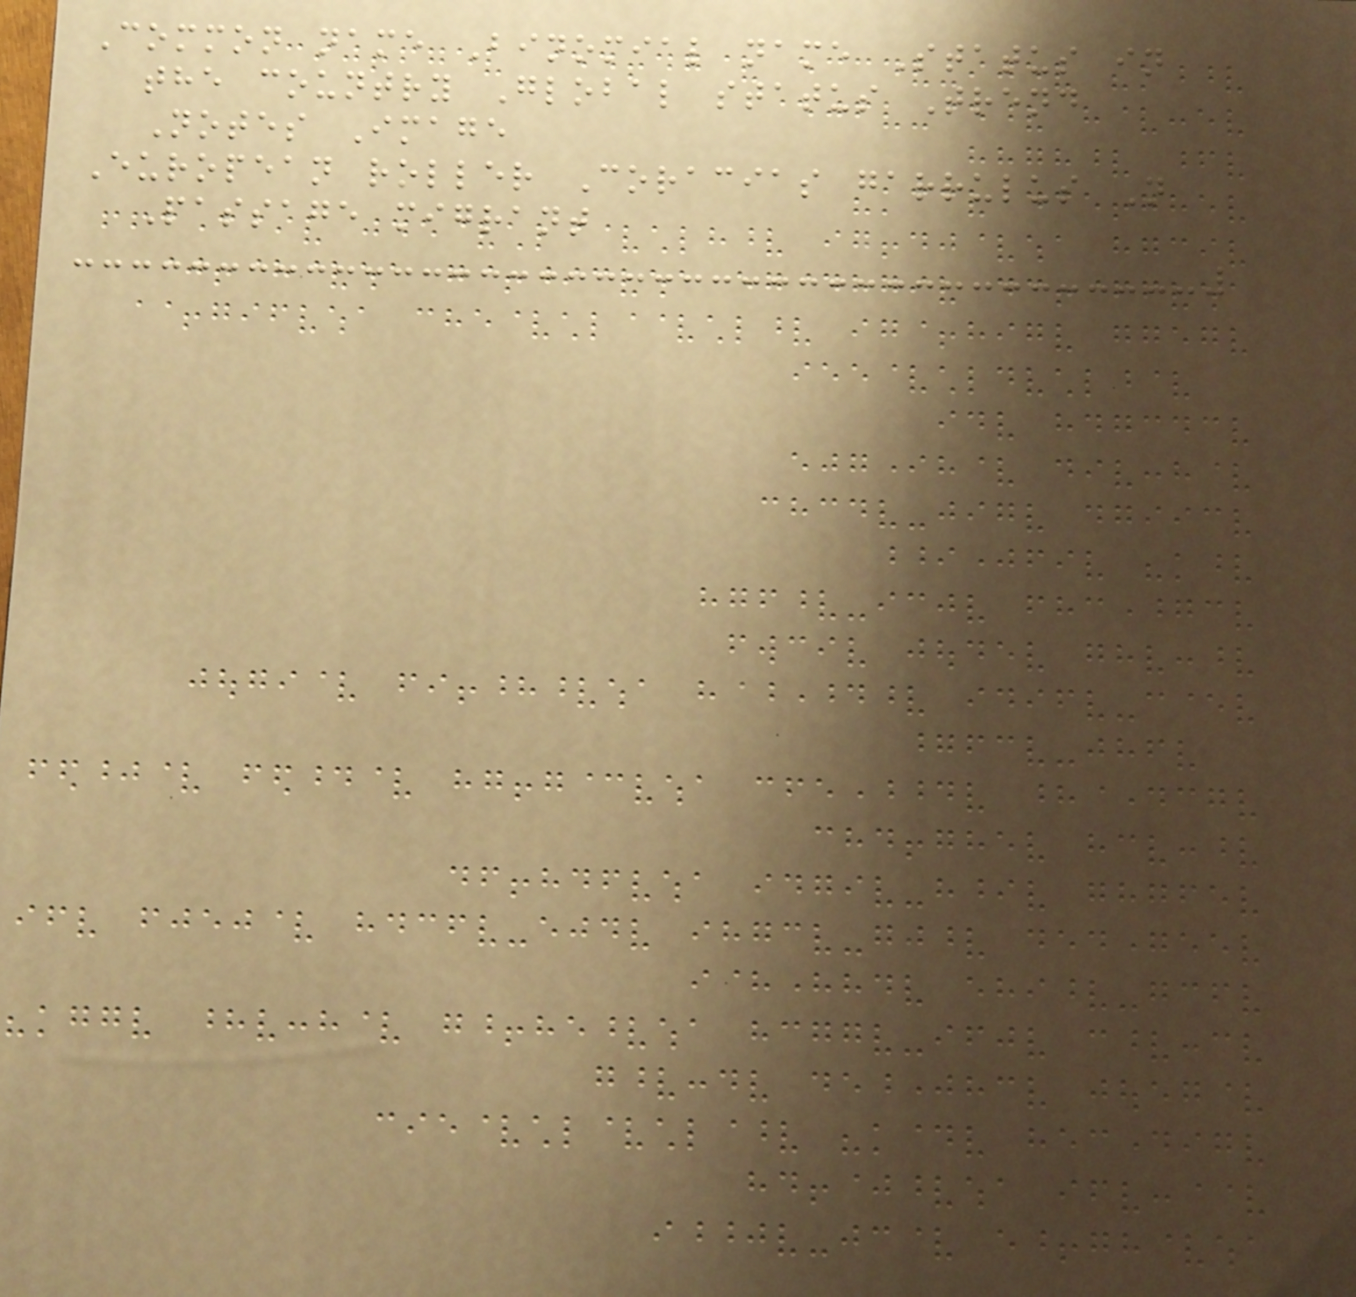Common name Binomial name Status in
the country Global status Trend
Notes Image
European roller Coracias garrulus N
Passage migrant
